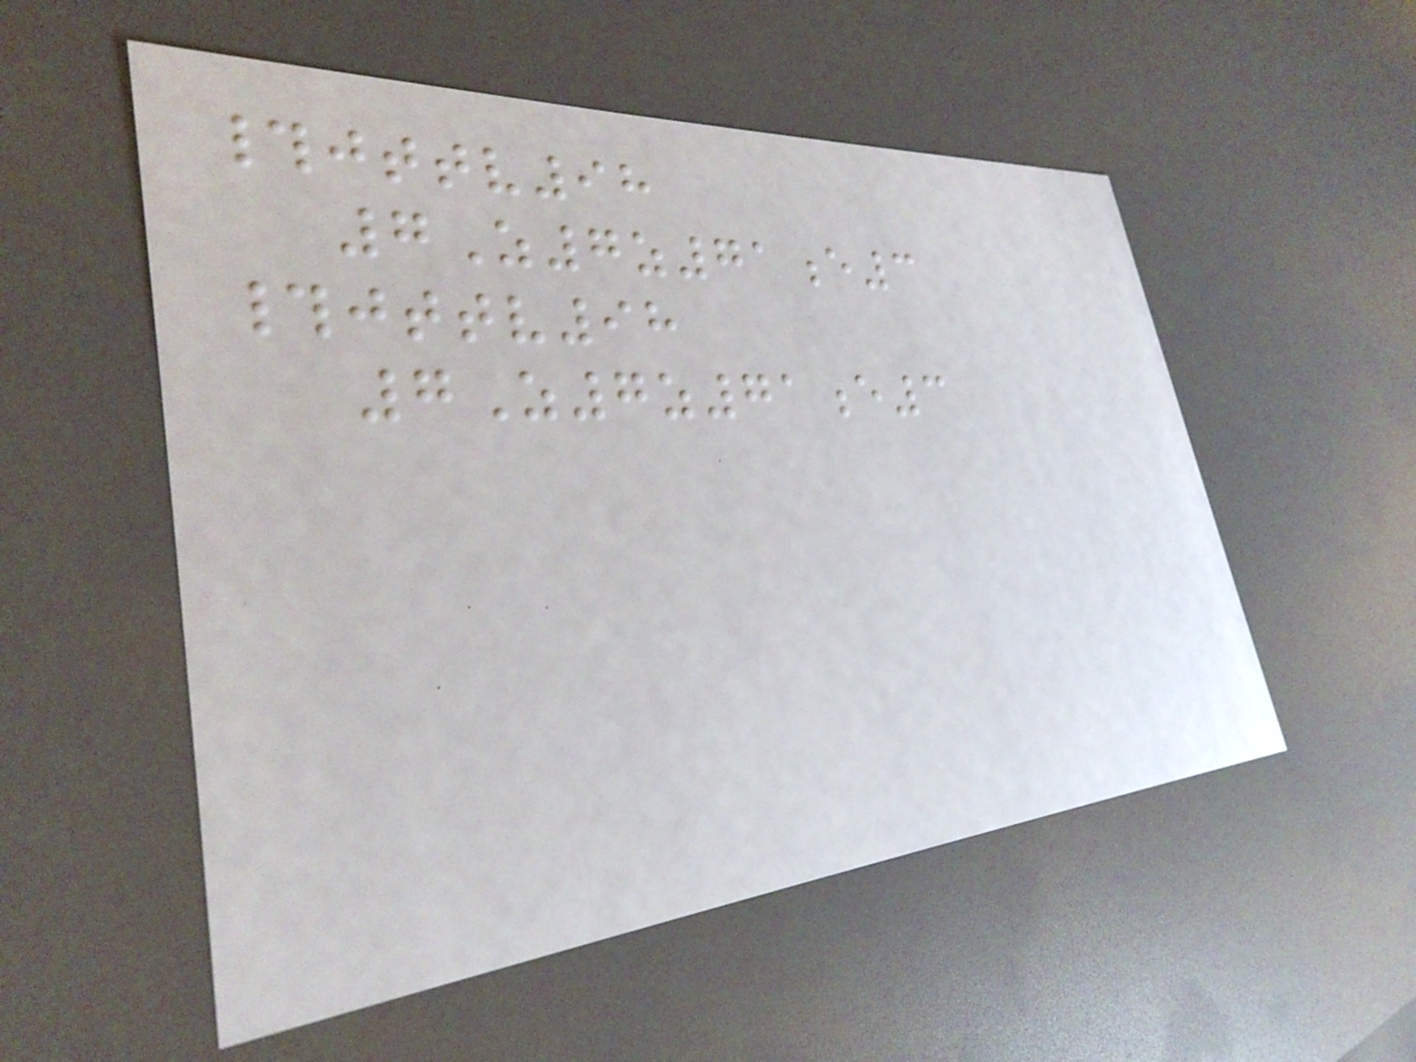#jttv98
7Z7z71e3
#jttv98
7Z7z71e3
